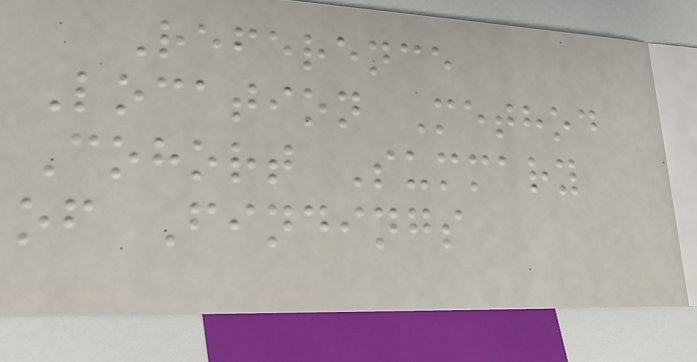Reference
Location Method
Cohort Summary
of Findings
